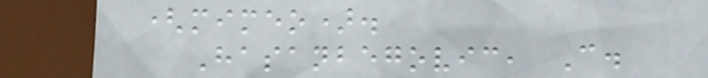(mimeo).
Hasanbegovic, C.
